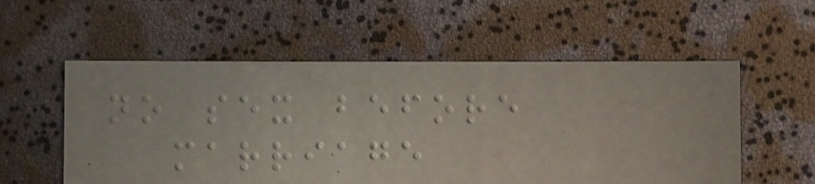no sex before
marriage
